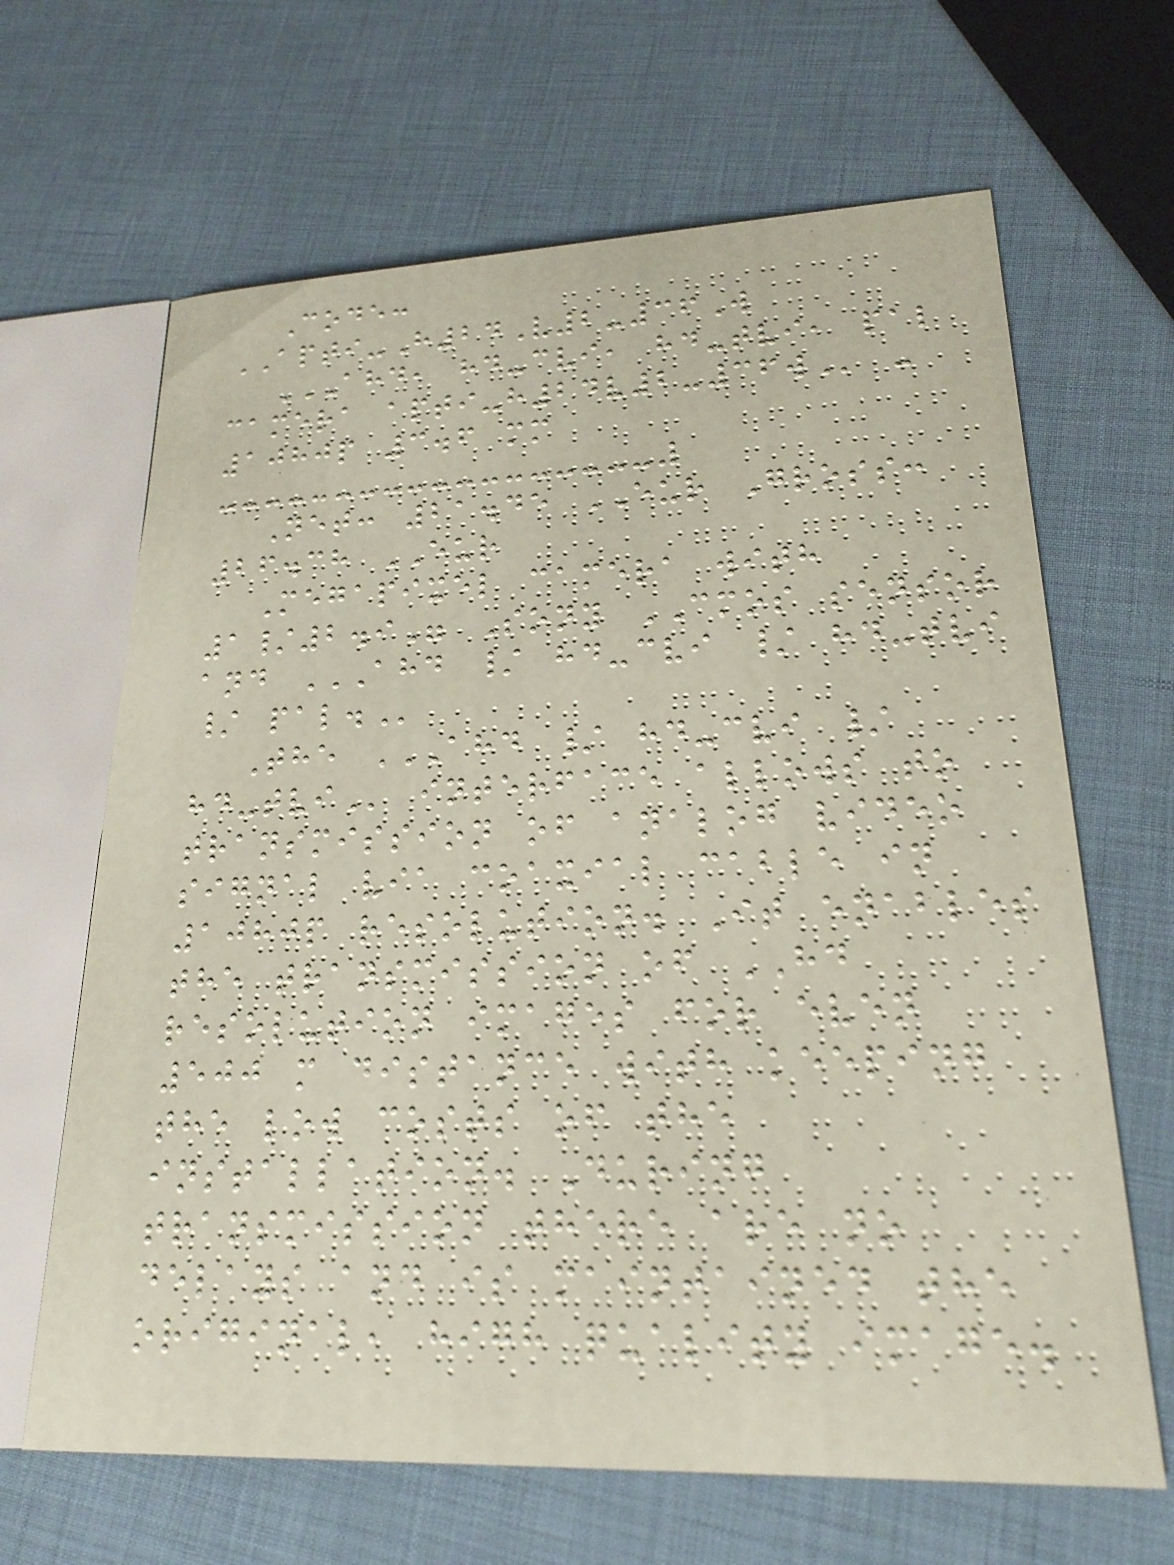Code:
APTI-H24V2-36W
AHD, HD-CVI, HD-TVI, PAL
CAMERA APTI-H24V2-36W -
1080p 3.6 mm
Net: 21.45 EUR Gross:
26.38 EUR
Megapixel camera with
1/2.9" Sony CMOS sensor
and AHD / HD-CVI / HD-TVI
/ PAL.
The AHD / HD-CVI /
HD-TVI interface allows to
transmission of analog video
signal via coaxial cable in
1080p resolution. It enables
the transmission of HD
resolution images for even
500 m distance with keeping
the low costs of the
installation. During
transmission there are no
delays and is maintained the
original, high quality image.
